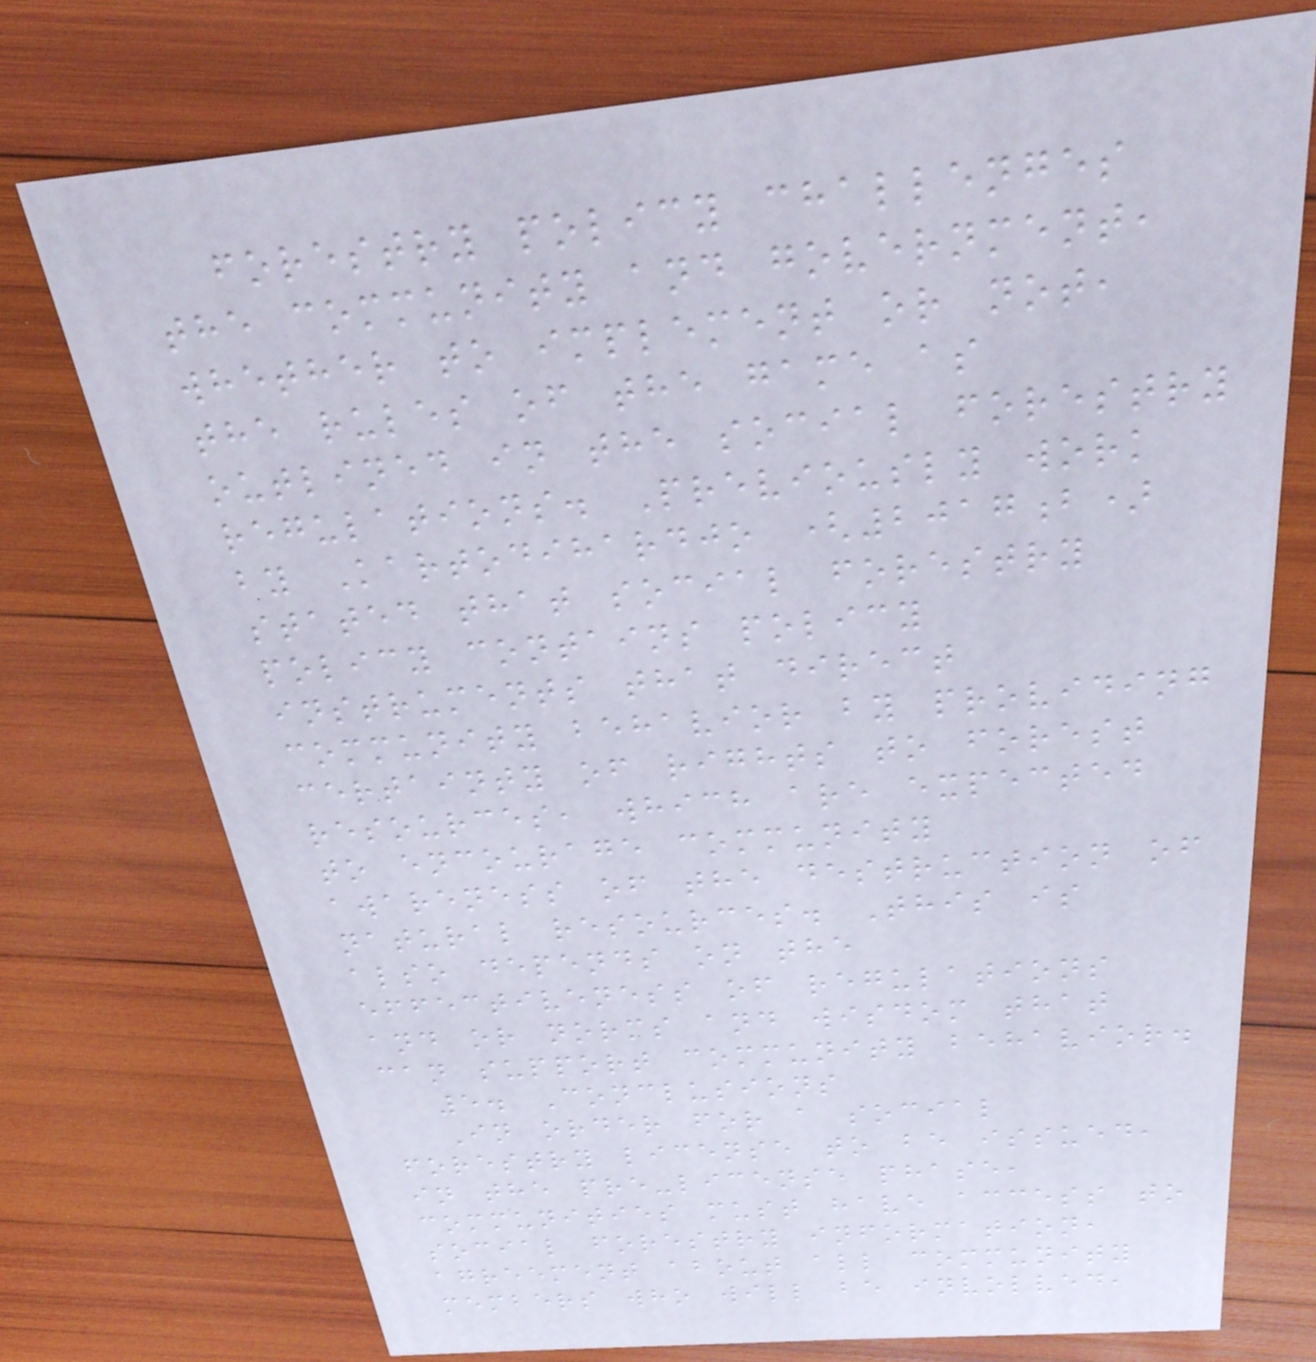forestry policy challenges
the community and government,
whether to implement or not,
the rules of the game as
outlined in the social forestry
regulations. Previously work
by Kartodihardjo (2017b)
stated that social forestry
policy contains policy
instruments that direct
community behavior by providing
certainty of rights to forest
resources, which are expected
to encourage community
awareness of the destruction of
natural resources. This is
also depends on the
effectiveness of regulations
and or norms and wisdom that
can support community behavior.
5. Conclusions
In order for a social
forestry license to be issued,
in the pre-license phase,
communities must have access to
social forestry information,
agreement about all community
members who will be involved,
